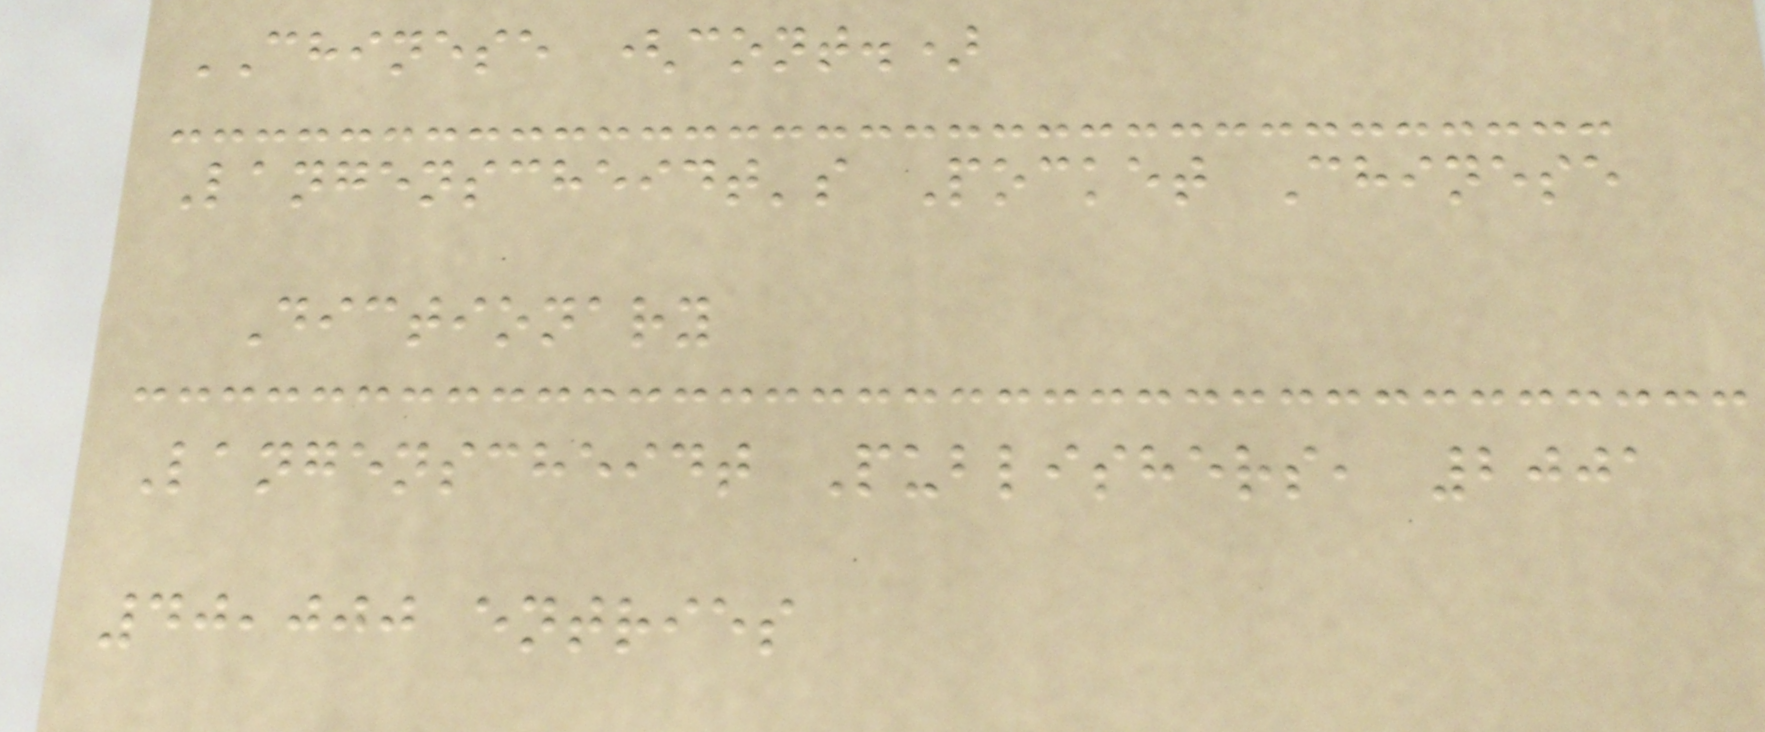CHINESE (cont.)
Langenscheidt's Pocket Chinese
Dictionary
Langenscheidt Publishers, 2001
40,000 entries
